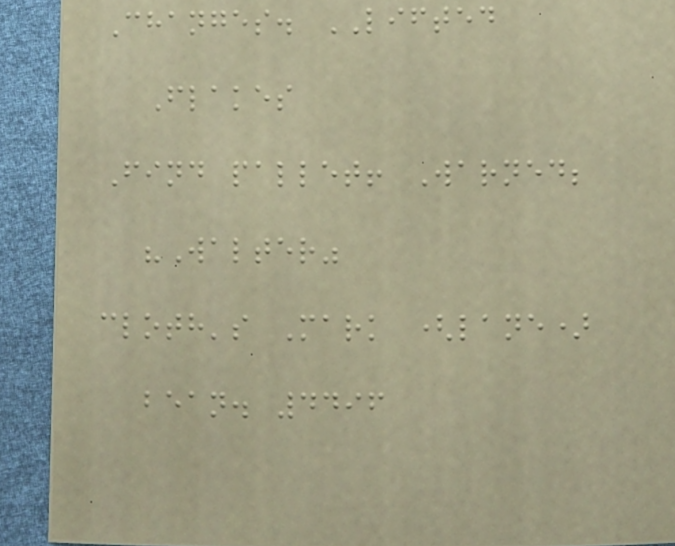Changes. LIFTED
Flakes
Find pallet! Warned;
"Walter"
cloth's Mark (lane)
bean. 4496
